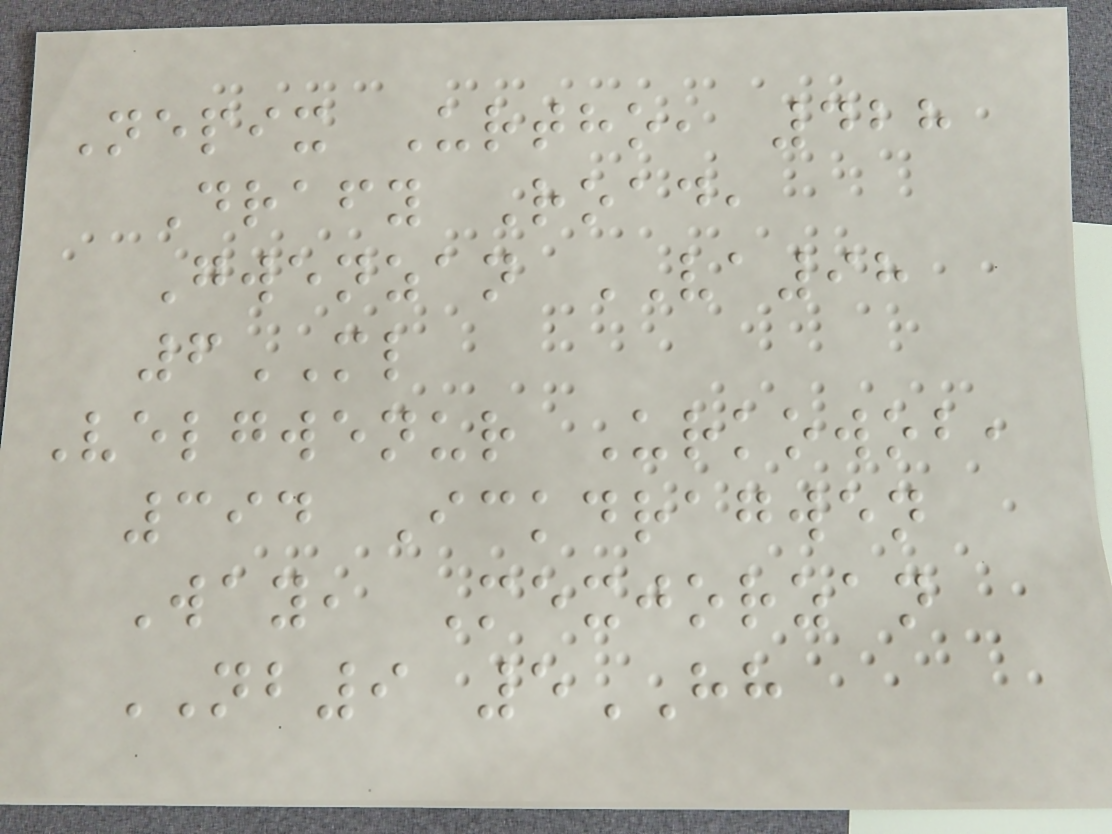Nepix Urtho, 428
Drafy Road,
Gwenzan VA98
6ML
Velgwenur Urkowob,
394 Ickdragwen
Way, Mexjorzan
NB9 5HH
